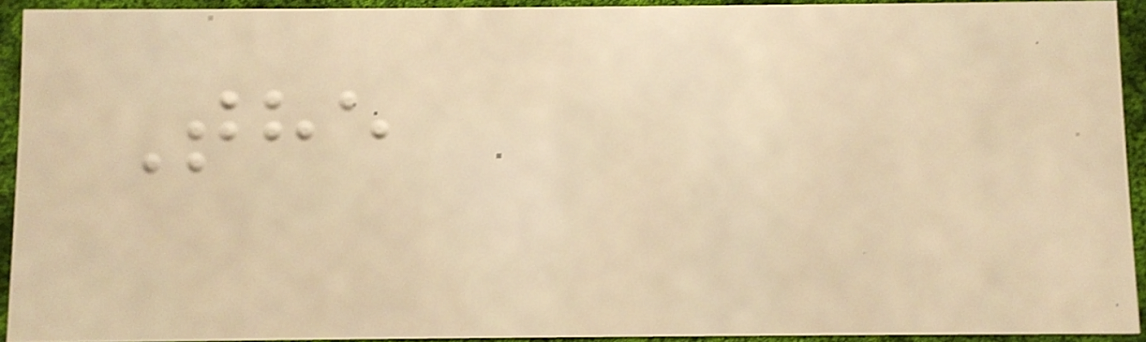The
